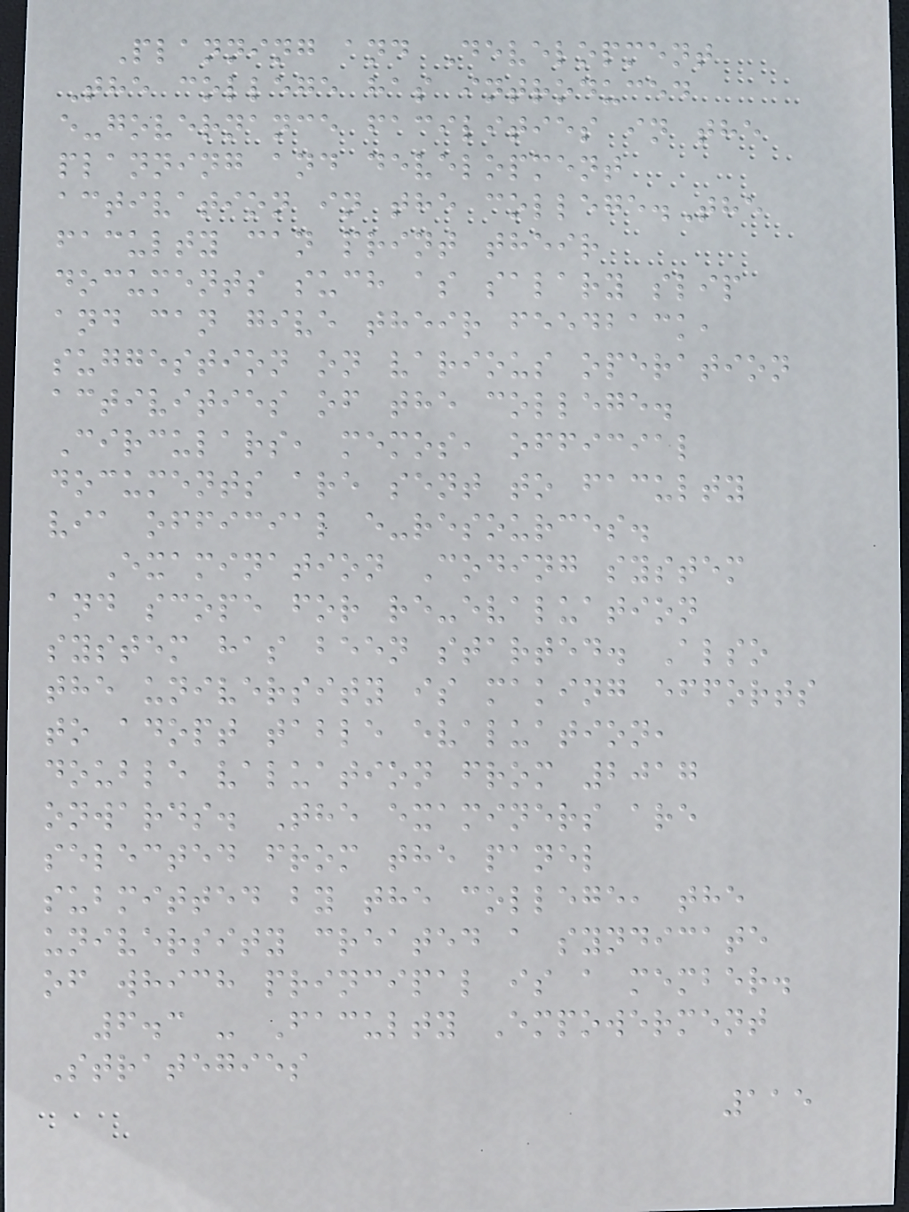Planning and Development
The college has introduced
e-governance facilities in the
planning and development
activation in the college.The
faculty can print their
documents such as salary slip
and can give their feedback,
suggestion on various operation
activities of the college.
Circulars, memos, official
documents are sent to faculty
via official e-resources.
Examination Coding system
and scope for re-evaluation
system has been started. Also
the university is making efforts
to adopt table evaluation,
double valuation from 2017
onwards. The examiners are
selected from the panel
submitted by the college, the
university created a syndicate
of which principal is a member.
6.3 - Faculty Empowerment
Strategies
115
